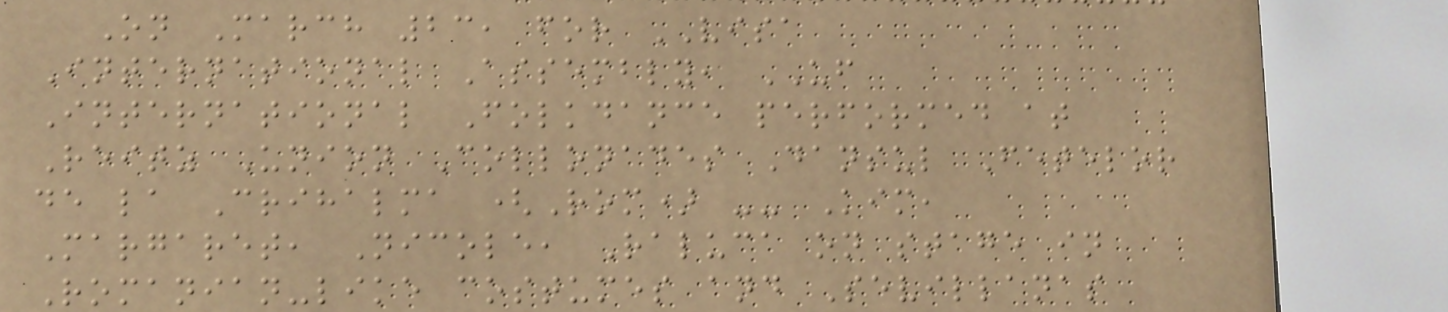On March 23, for VISA
International Assembly, UF
International Folkdance performed at
Reitz Union Collonades Dansul Fetelor
de la Crihalma (Rom) -- Kim,
Margaret, Nicole, Raluca on stage in
Romanian-like costumes and Sevillanas
